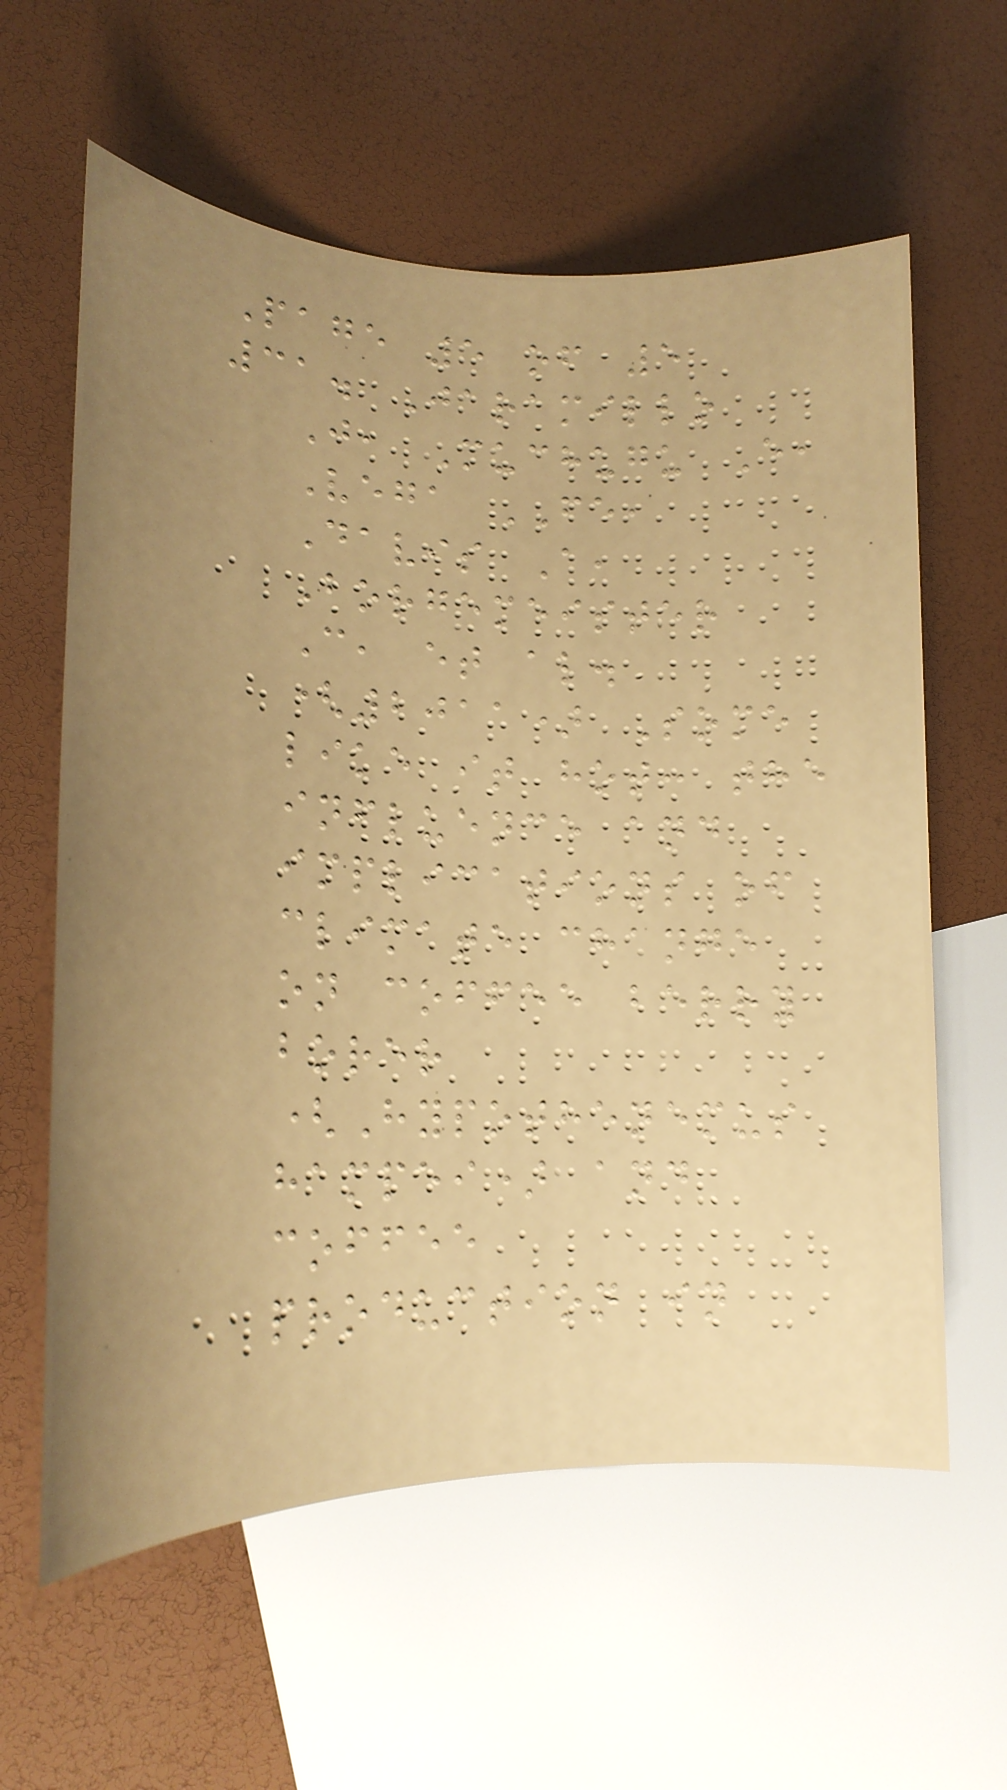Page 5 of 5
31. Jaramillo
J, Muchugu E,
Vega FE,
Davis A,
Borgemeister
C, et al.
(2011) Some
like it hot: the
influence and
implications of
climate change
on coffee berry
borer
(Hypothenemus
hampei) and
coffee
production in
